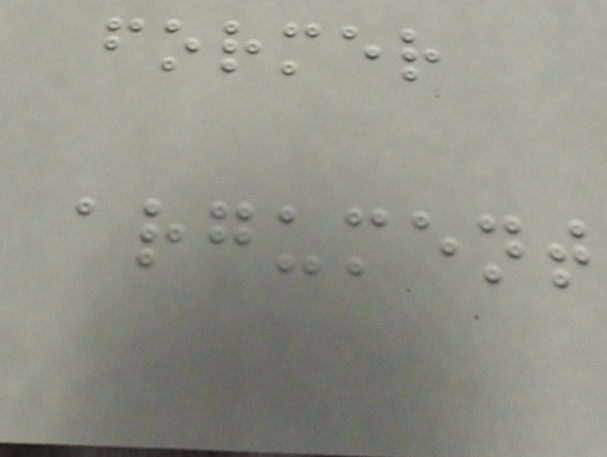former
argument
